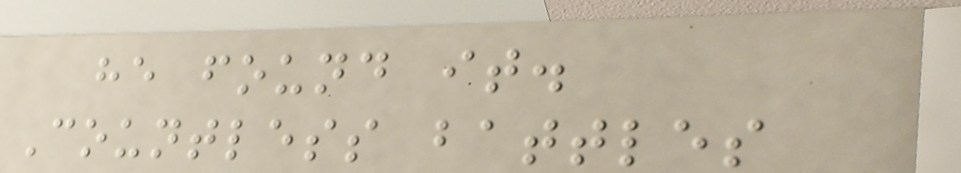he found it.
Countless battles
